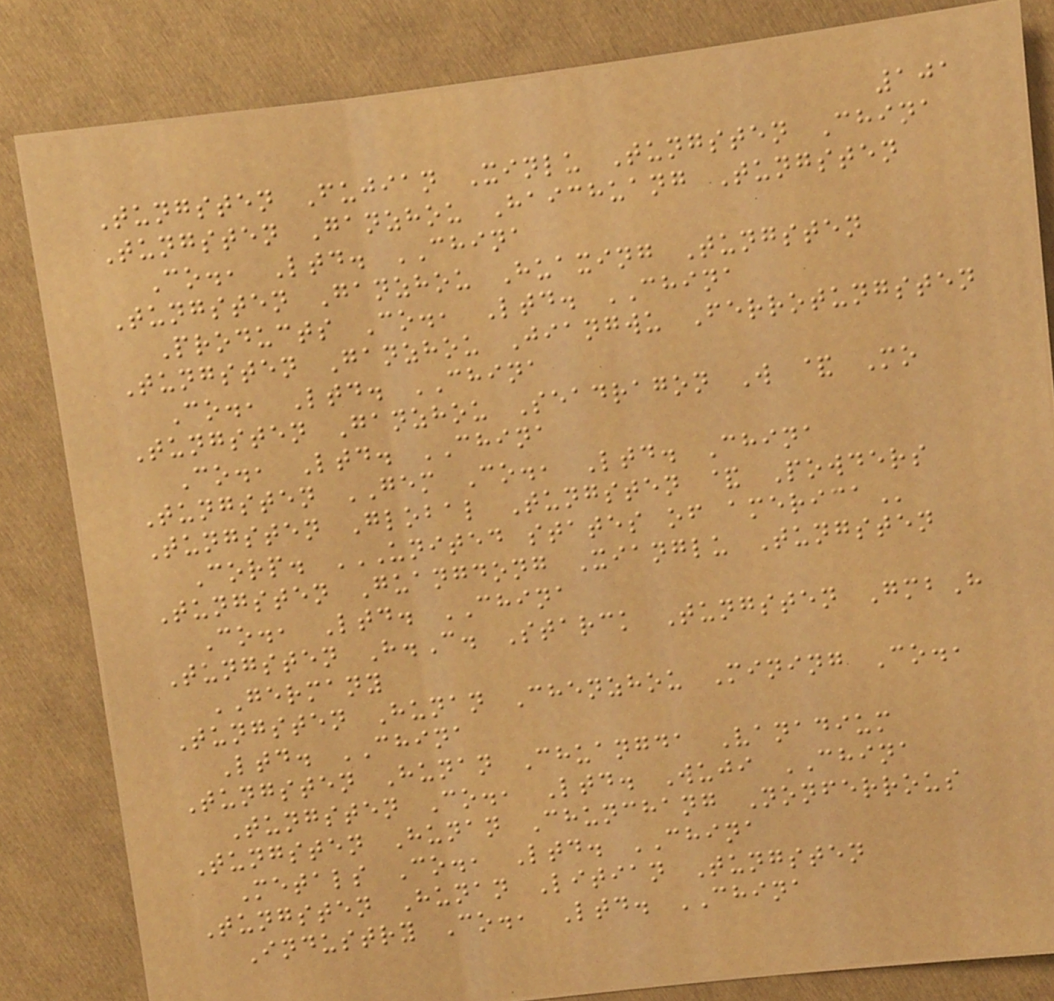101
Tungsten Fujian Xinlu Tungsten China
Tungsten Ganzhou Haichuang Tungsten
Co., Ltd. CHINA
Tungsten Ganzhou Huaxing Tungsten
Products Co., Ltd. CHINA
Tungsten Ganzhou Jiangwu Ferrotungsten
Co., Ltd. CHINA
Tungsten Ganzhou Seadragon W & Mo
Co., Ltd. CHINA
Tungsten GEM Co., Ltd. China
Tungsten Global Tungsten & Powders
Corp. UNITED STATES OF AMERICA
Tungsten Guangdong Xianglu Tungsten
Co., Ltd. CHINA
Tungsten H.C. Starck Tungsten GmbH
GERMANY
Tungsten Hunan Chenzhou Mining Co.,
Ltd. CHINA
Tungsten Hunan Chuangda Vanadium
Tungsten Co., Ltd. Wuji CHINA
Tungsten Hunan Chunchang Nonferrous
Metals Co., Ltd. CHINA
Tungsten Hunan Litian Tungsten
Industry Co., Ltd. CHINA
